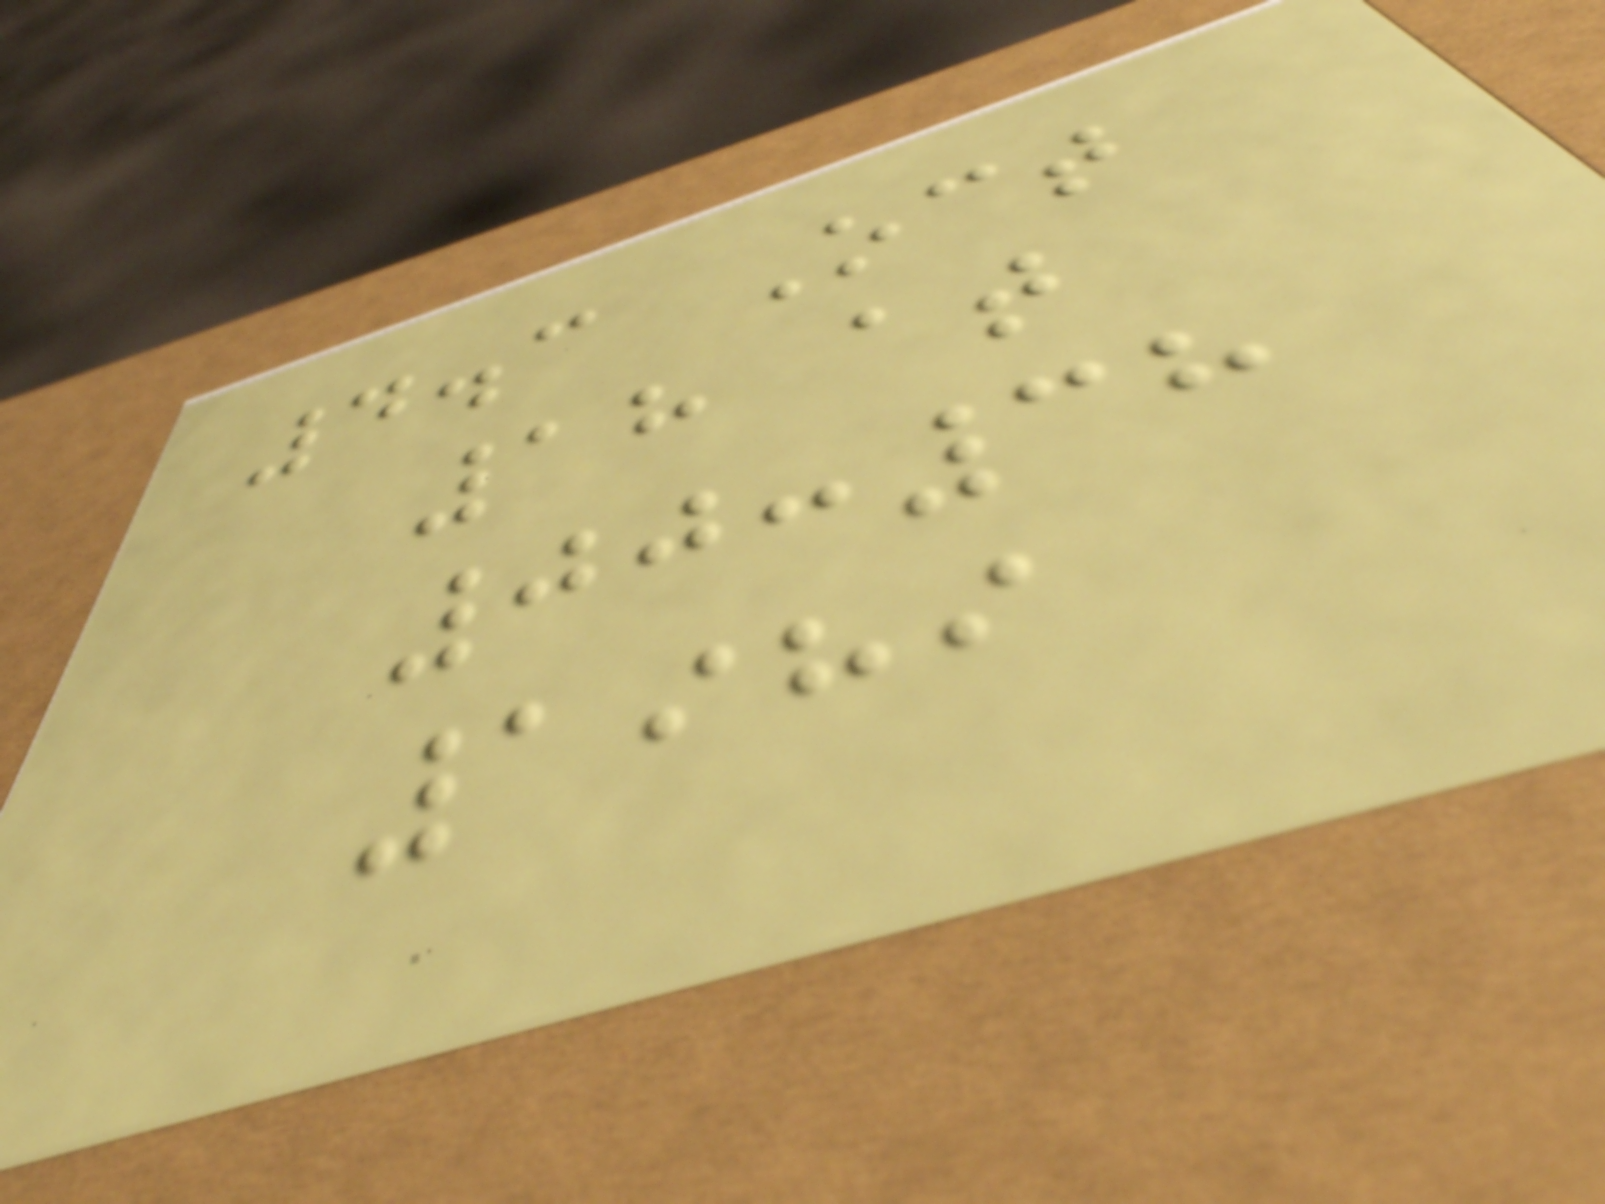4.3 Oct
18 at
00:38
1989
